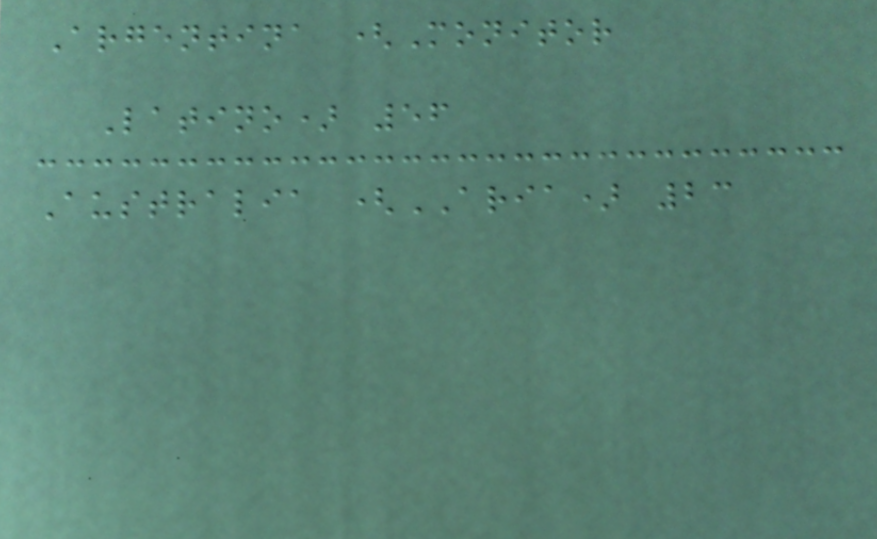Argentina (Monitor
Latino) 56
Australia (ARIA) 23
